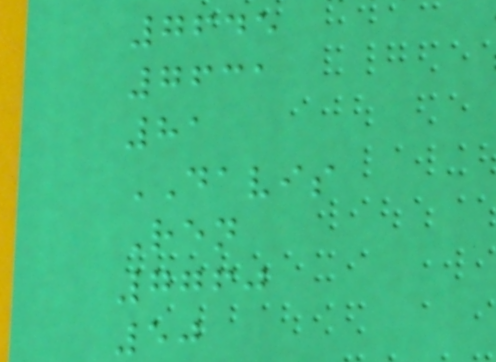7645
7631
81
DAVIS
Ren
7760
50
